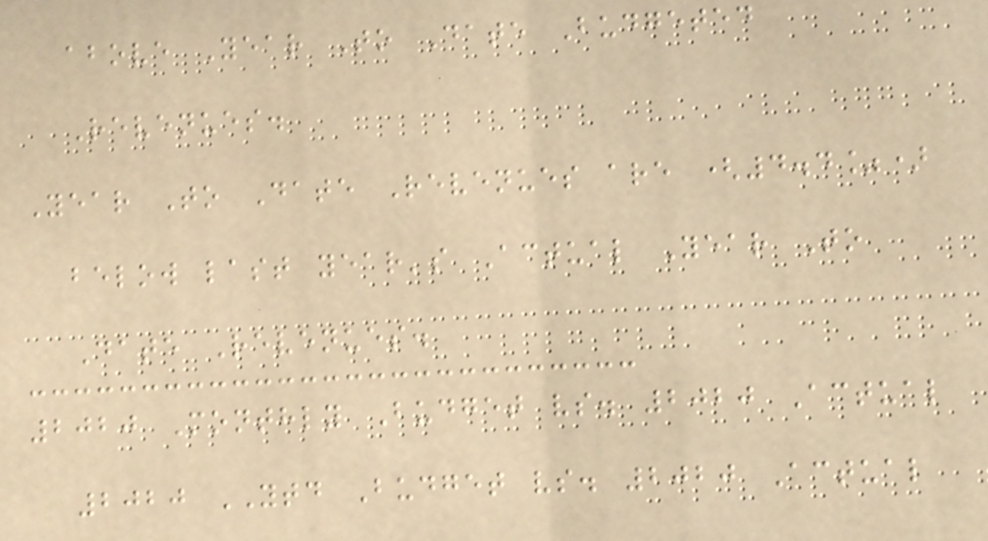above Year To Date Budgeted
Revenues.
Year To Date Revenues are (4.4%)
below last year's Actual Year To
Date Revenues.
2020 Monthly Budget vs. 2020 Actual
2020 YTD Budget vs. 2020 Actual
